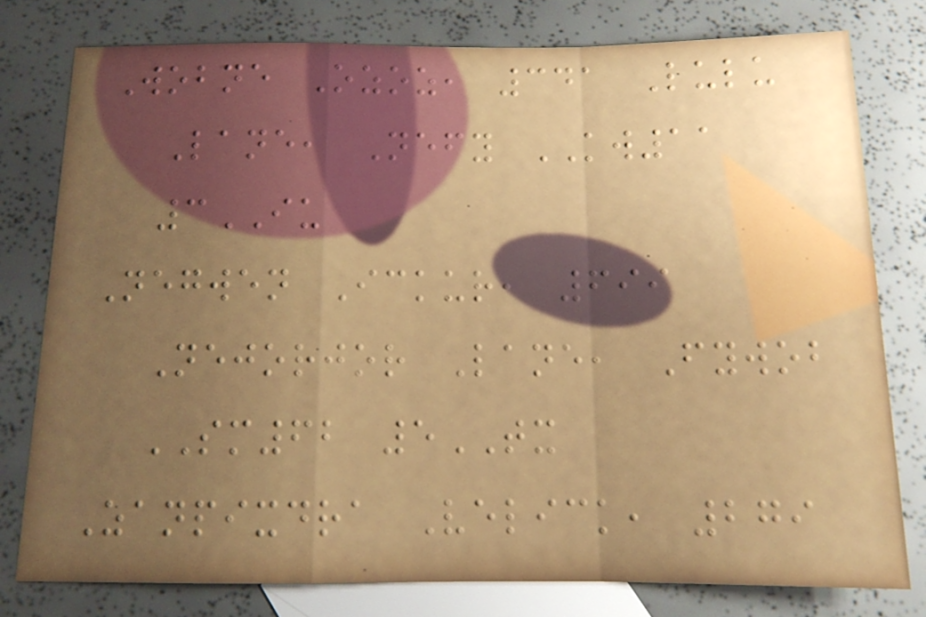Wobne Ozoz, 341 Lulu
Lane, Nefy KW11
3IU
Negwen Ickur, 699
Nejorjor Lane, Fywob
SM62 5TX
Zanpixdra Velick, 279
